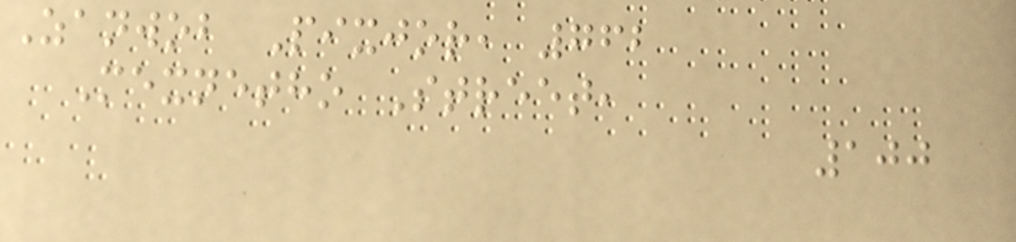Zanwob Pixjor, 762
Mexnetho Street,
100
